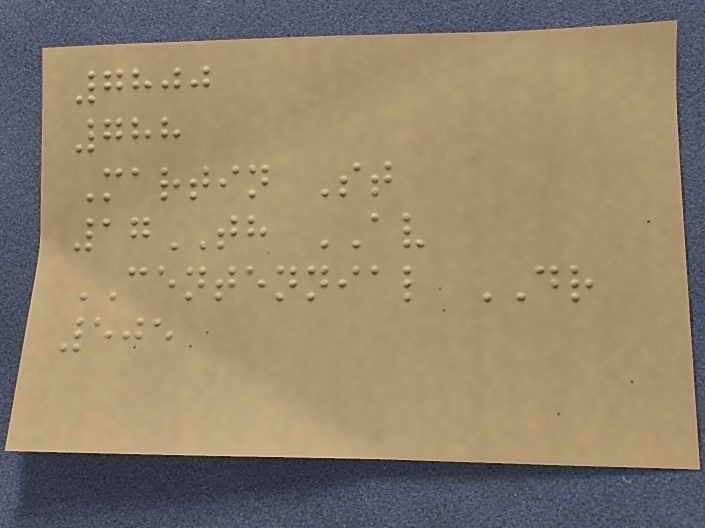7800
788
Martin St
17TH AV
CENTENNIAL DR
505
